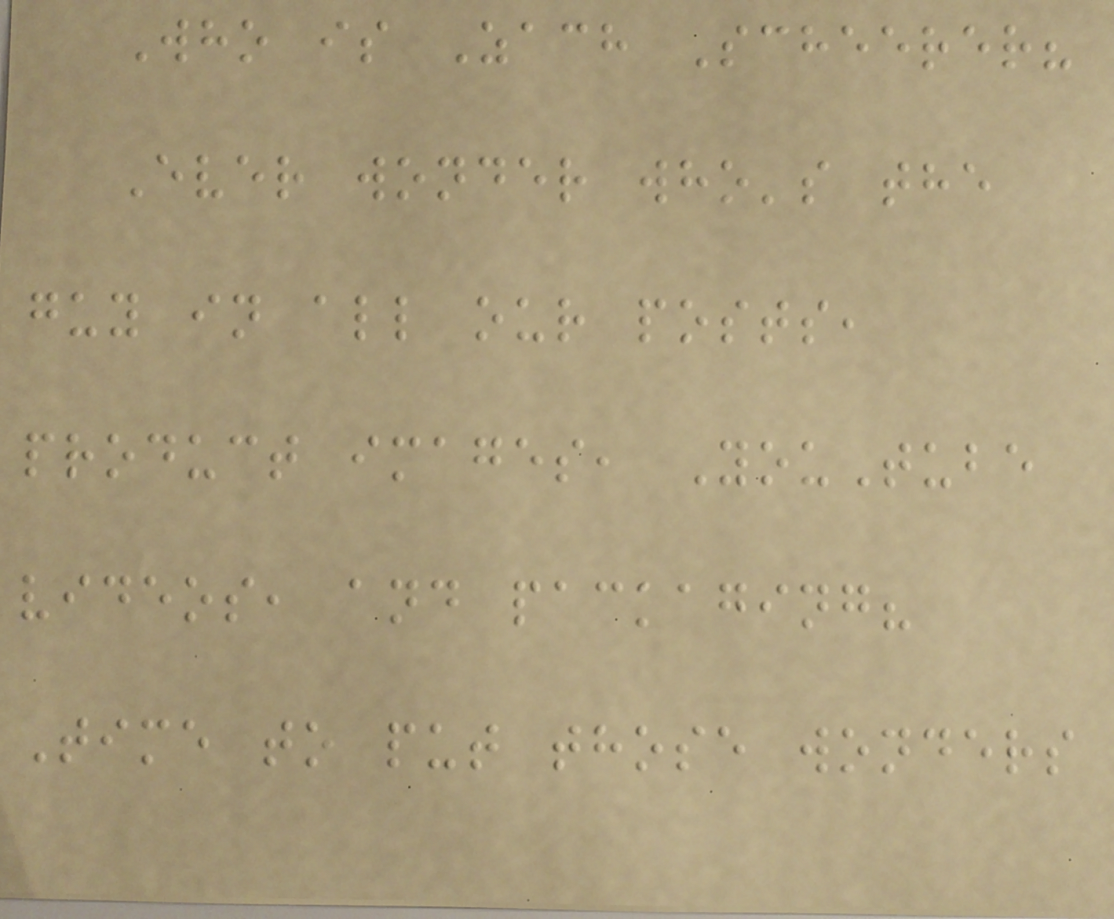Who is Zach Scheerer?
Ever wonder who's the
guy in all our posts,
product images, YouTube
videos, and packaging?
Time to put those wonders
